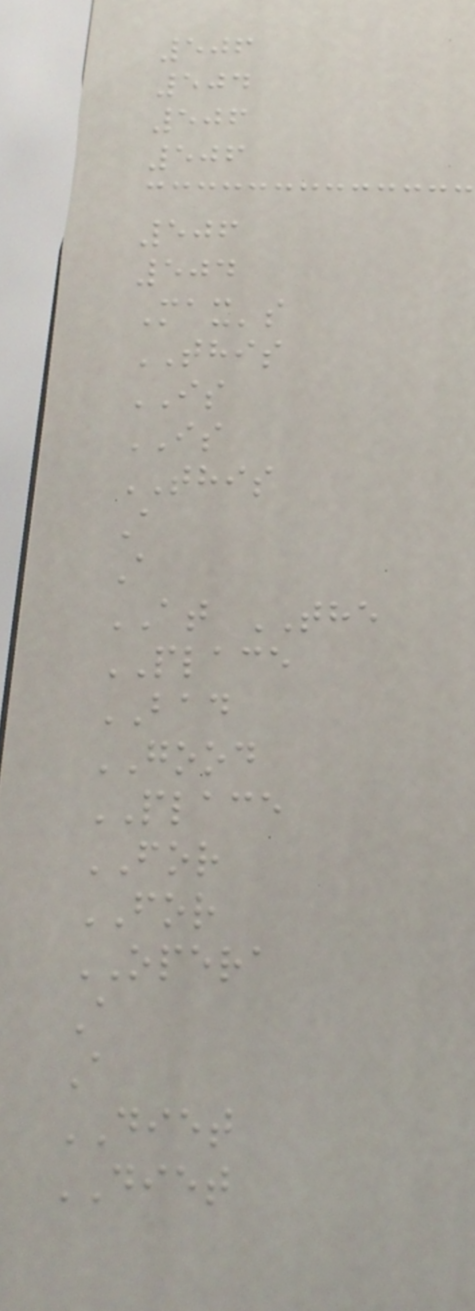506
504
506
506
506
504
Max's
THIS
IS
IS
THIS
A
A
AT THE
PLACE
BAD
GOOD
PLACE
FOR
FOR
OPERA
A
A
DIET
DIET
